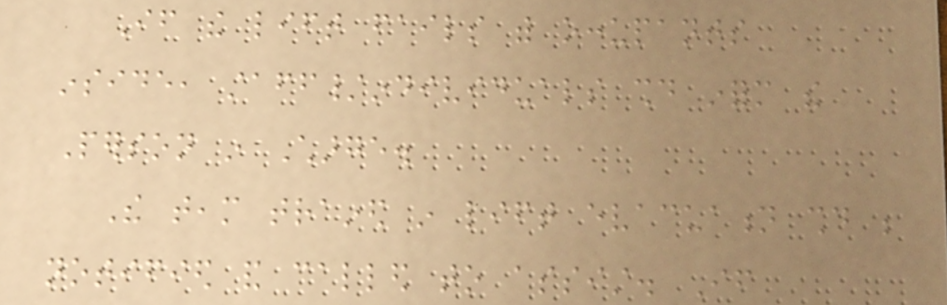If the lift fails with occupants
inside, staff/individuals should inform the
Person in Charge.
The team trained in lift evacuation should be
notified and called to assist. If
